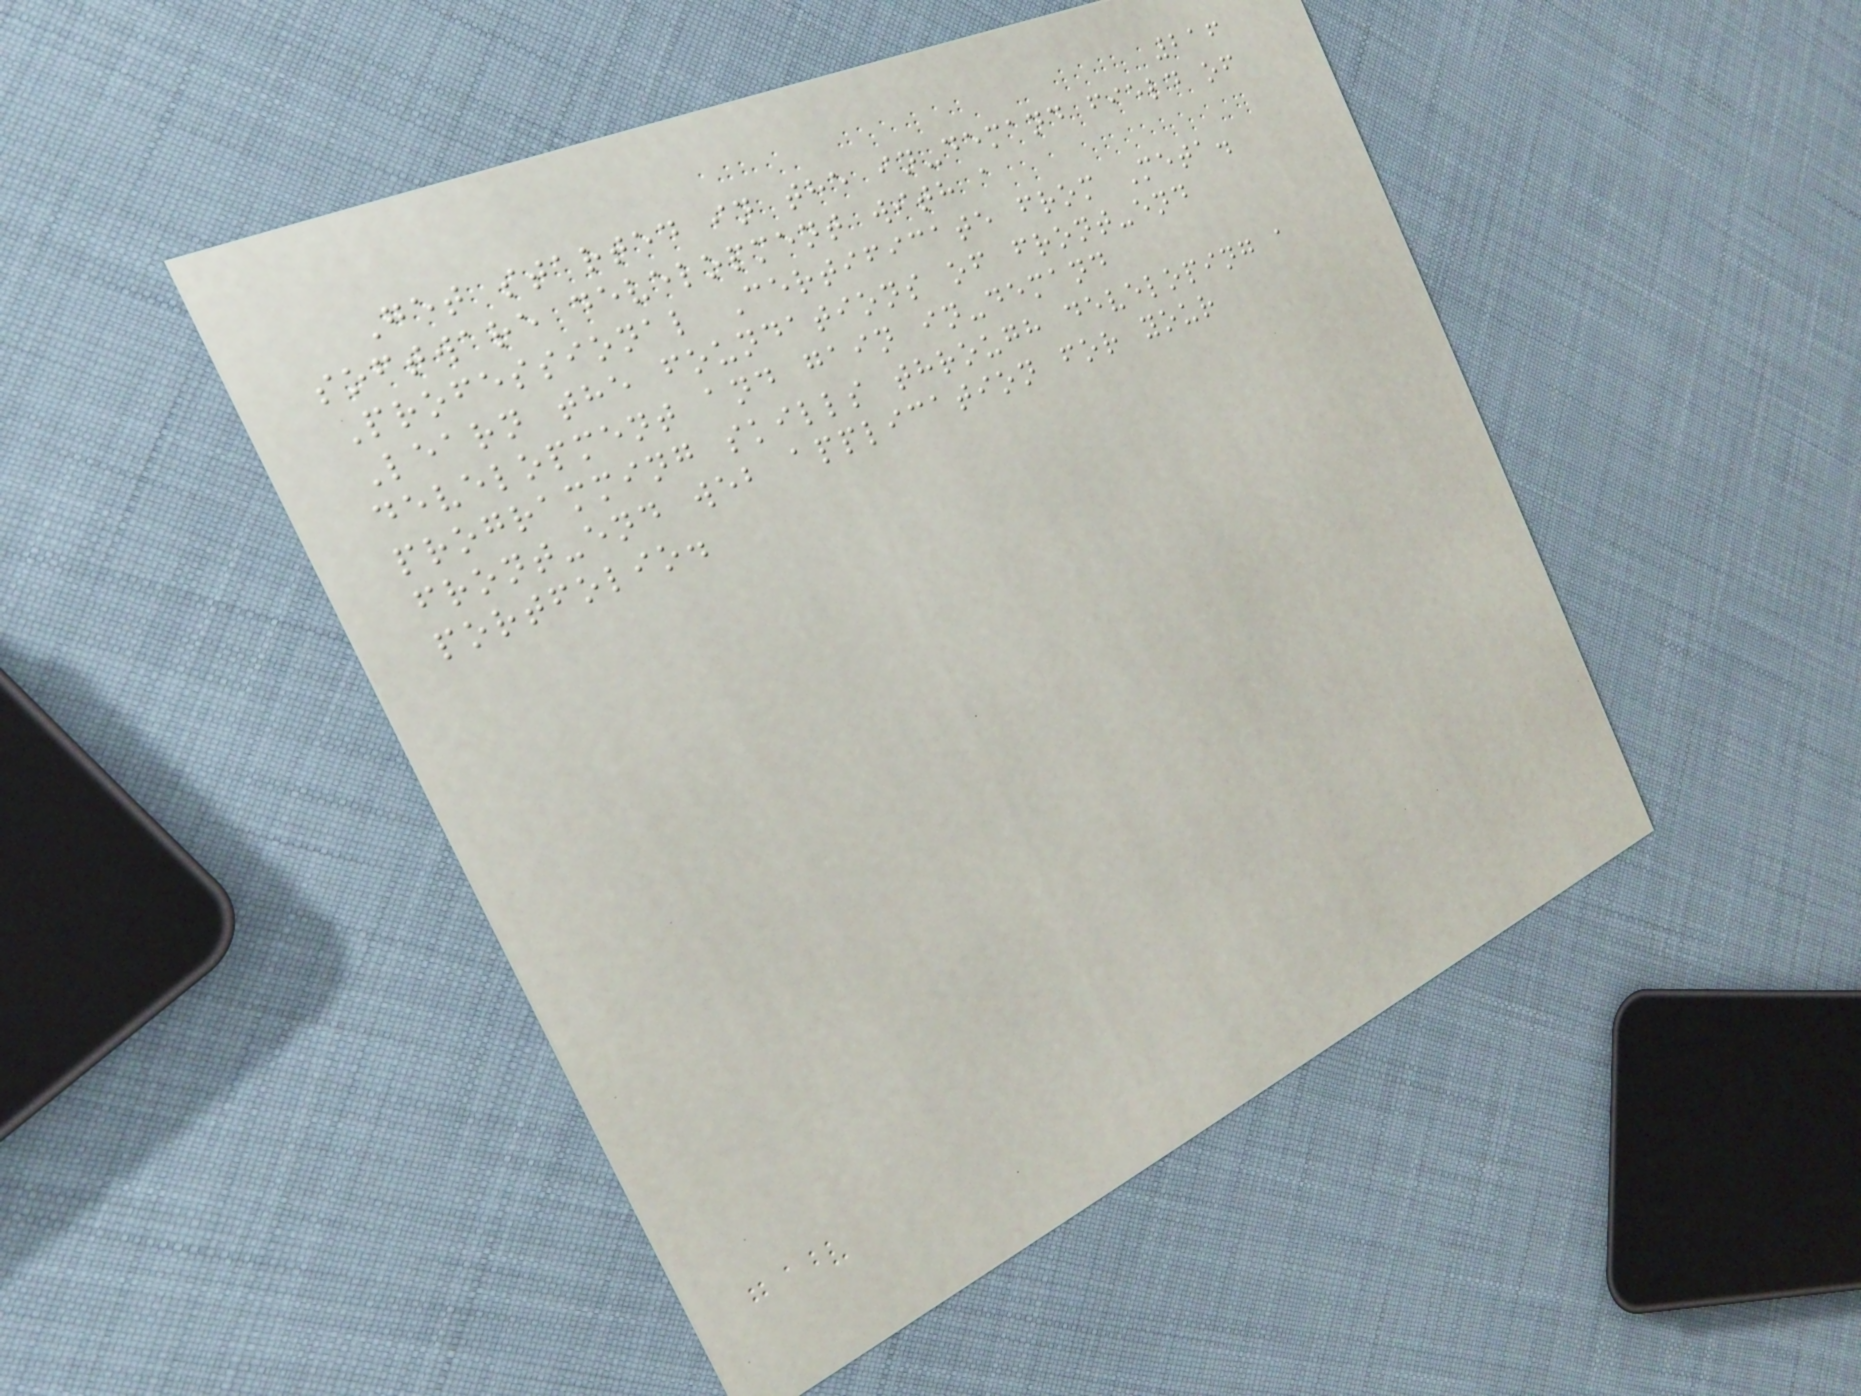216
Get started in the in-demand field of
software development with a
Professional Certificate from Meta.
Learn the foundations of front-end
development and gain in-demand
programming skills through developing a
front-end web application for your
portfolio.
